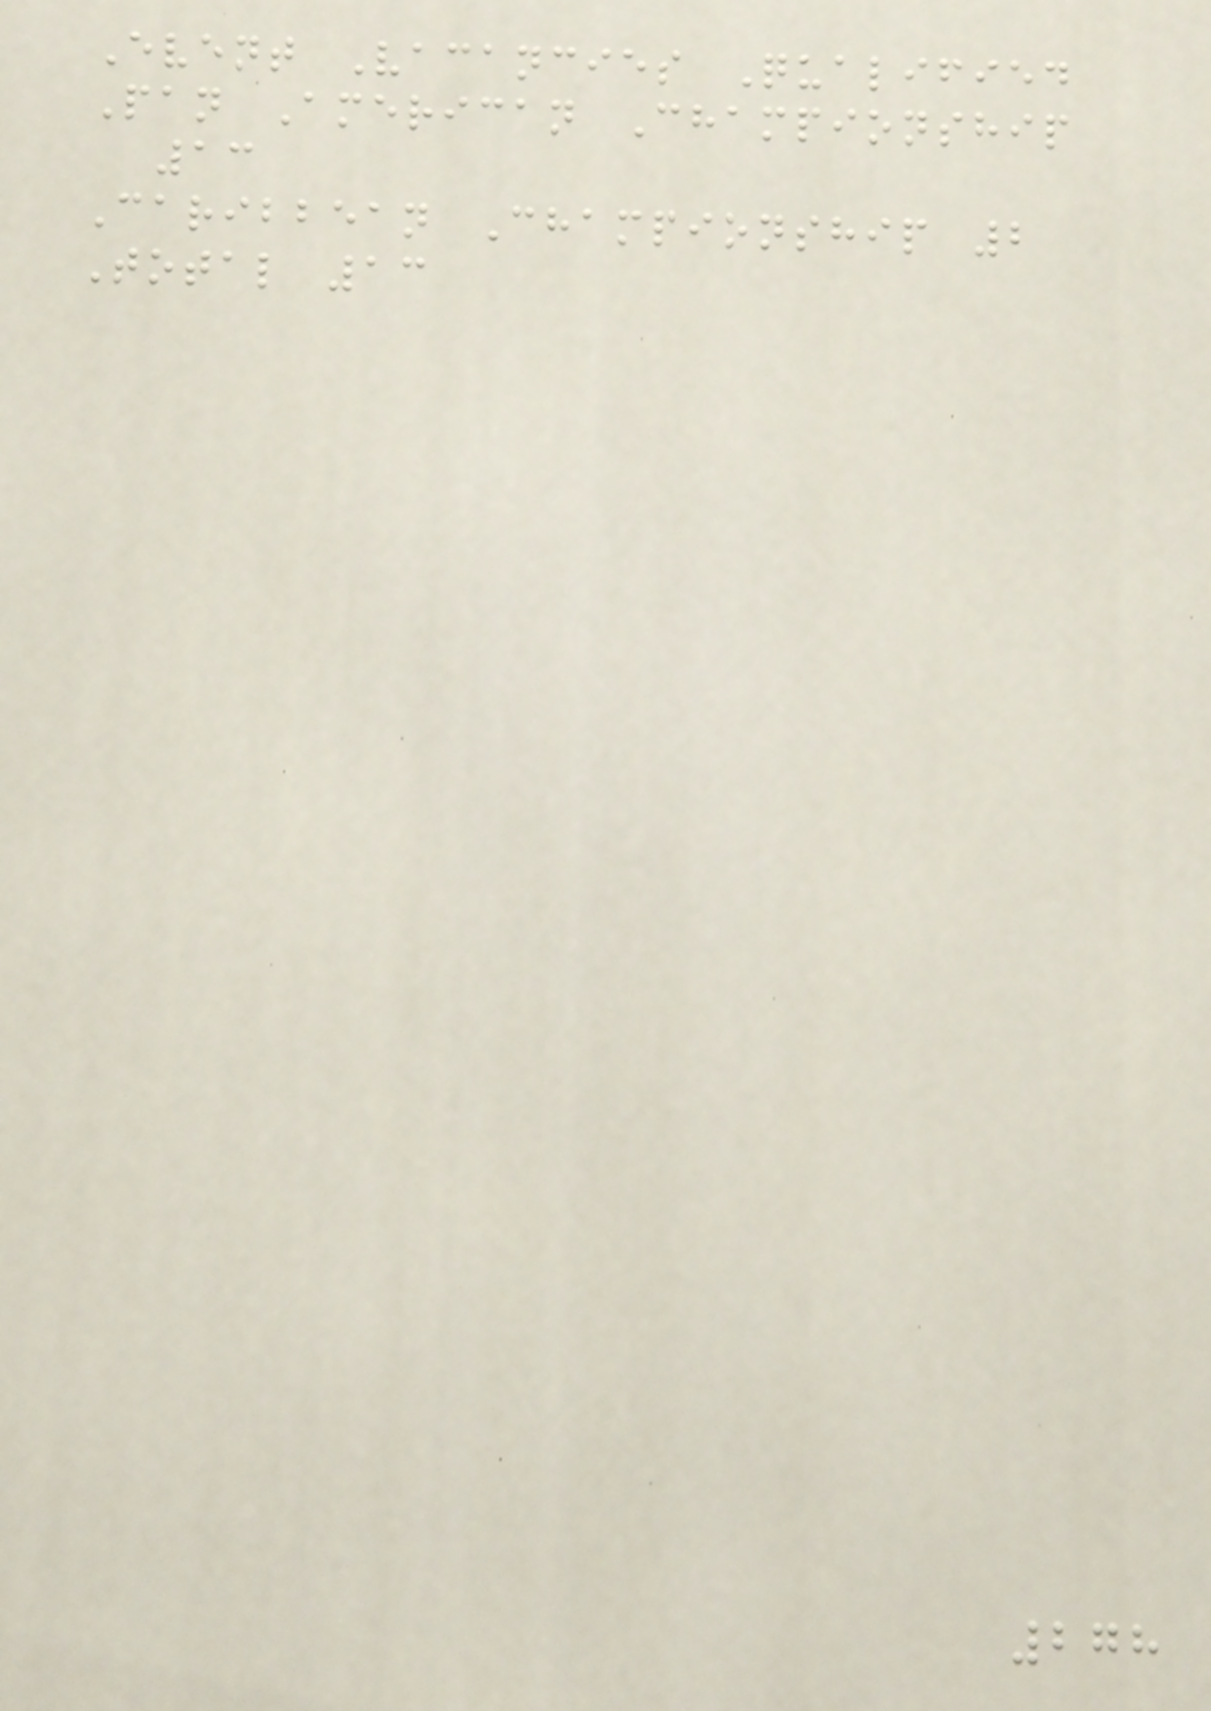Event Vacancies Qualified
Pan American Championship
13
Caribbean Championship 2
Total 13
278
